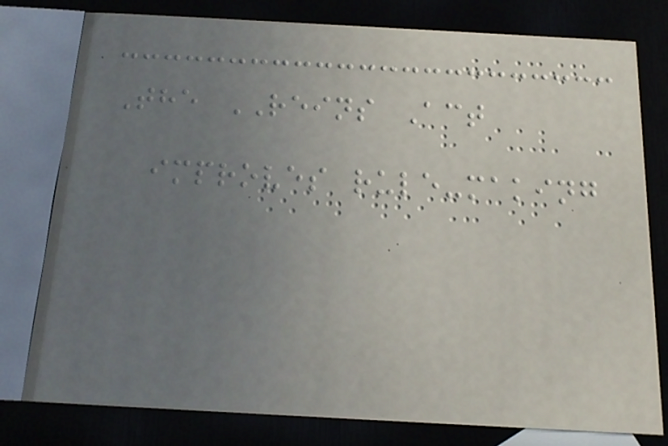The REINS Act
improves rule-making
